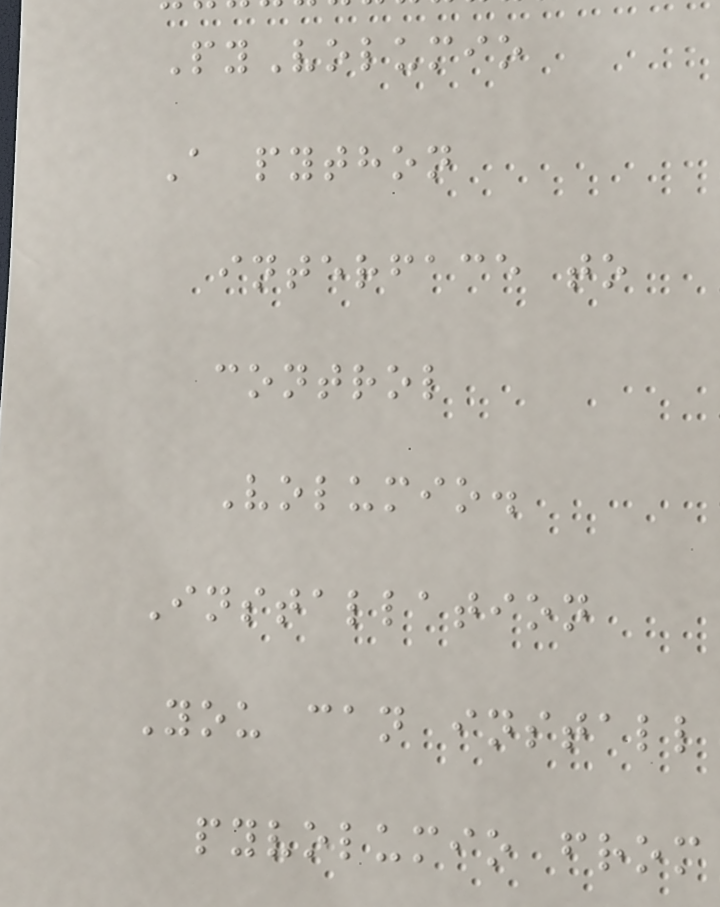PyVolumio
A python
interface to
control
Volumio.
Installation
You can install
pyvolumio from
